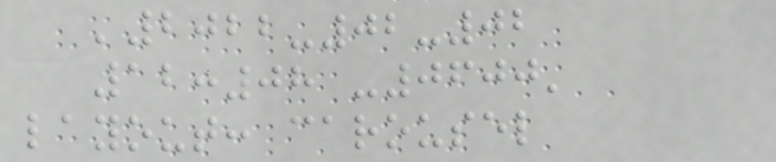'2022-02-02
12:08 -0600'
layout: carousel
